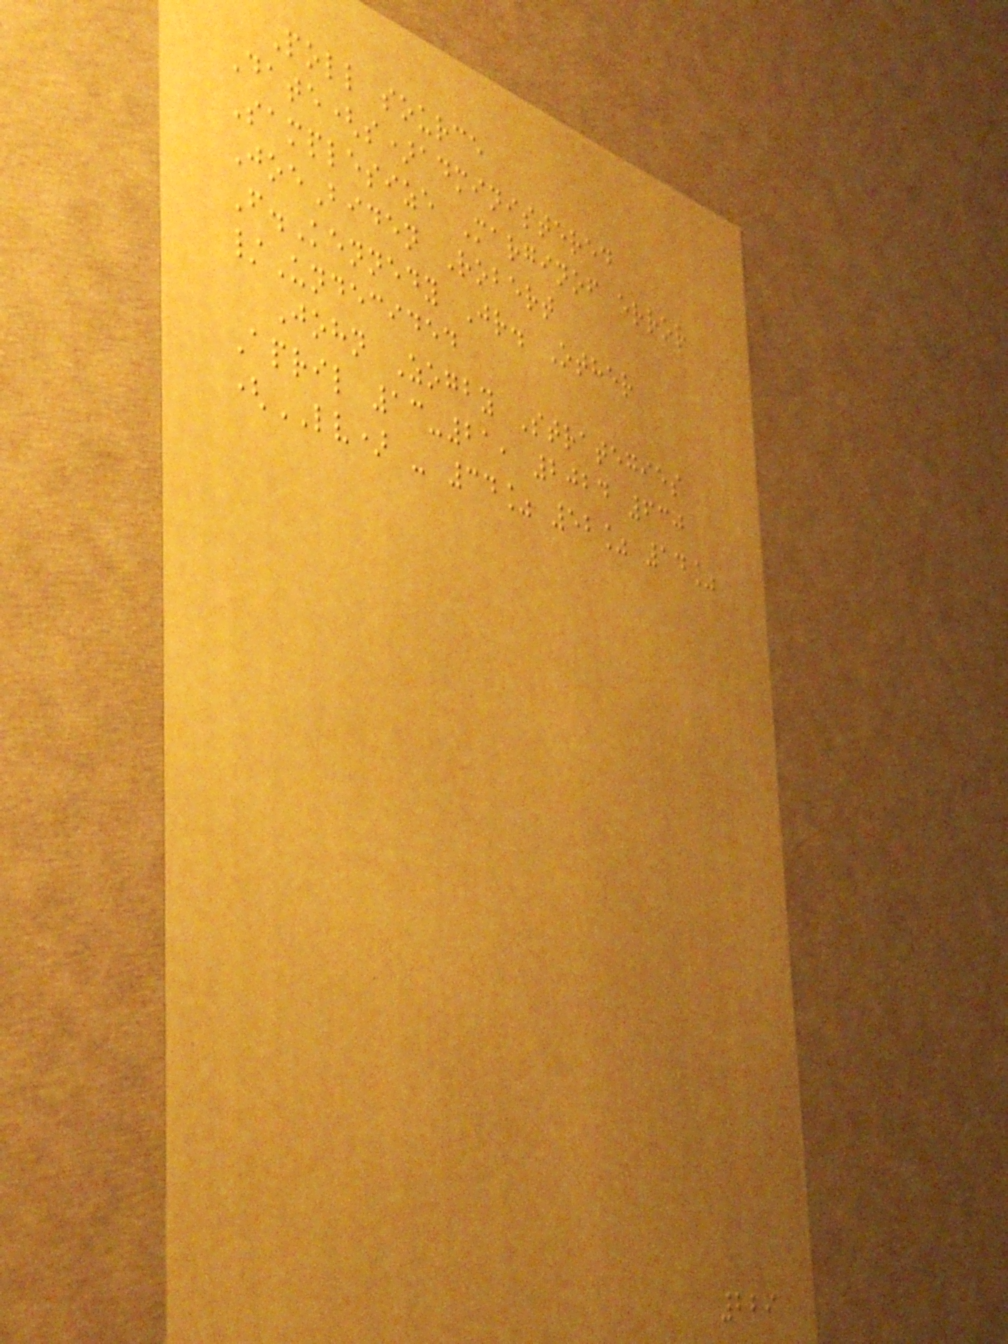Poll source
Date(s)administered
Samplesize Marginof error
JoeBiden Robert
F.Kennedy Jr. Other
/Undecided
John Zogby Strategies
April 13-21, 2024 630
(LV) - 34% 52% 14%
229
